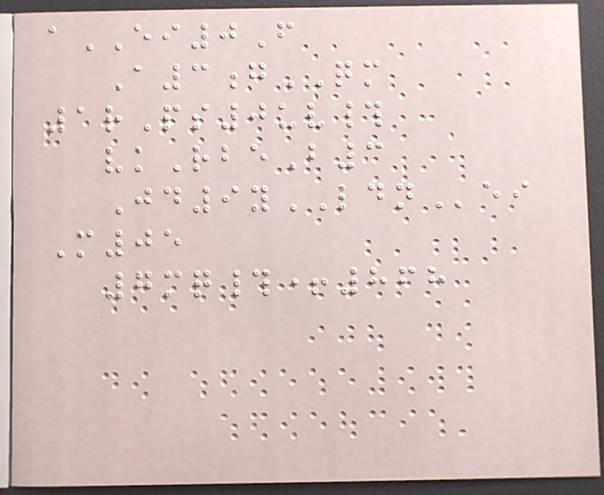aEI0F
A3gQM
1rPs0uv#
vkRbeB3
Jd9yLDNei
M05
7mq#+868
